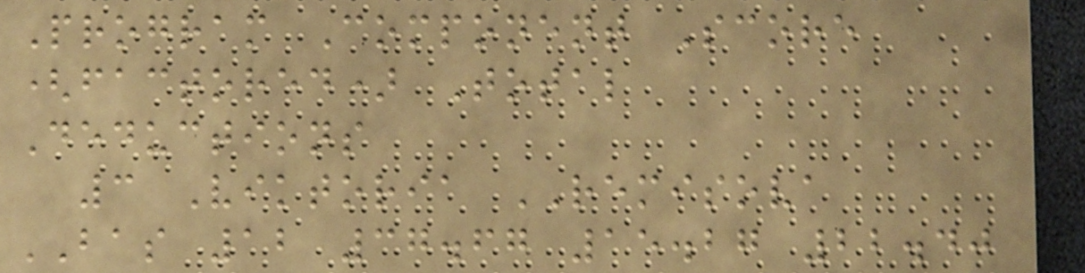Program Component Score
(factored) Total
Deductions
3 Viktoria REMISOVA
BAS 12 37.67 15.27 22.40
